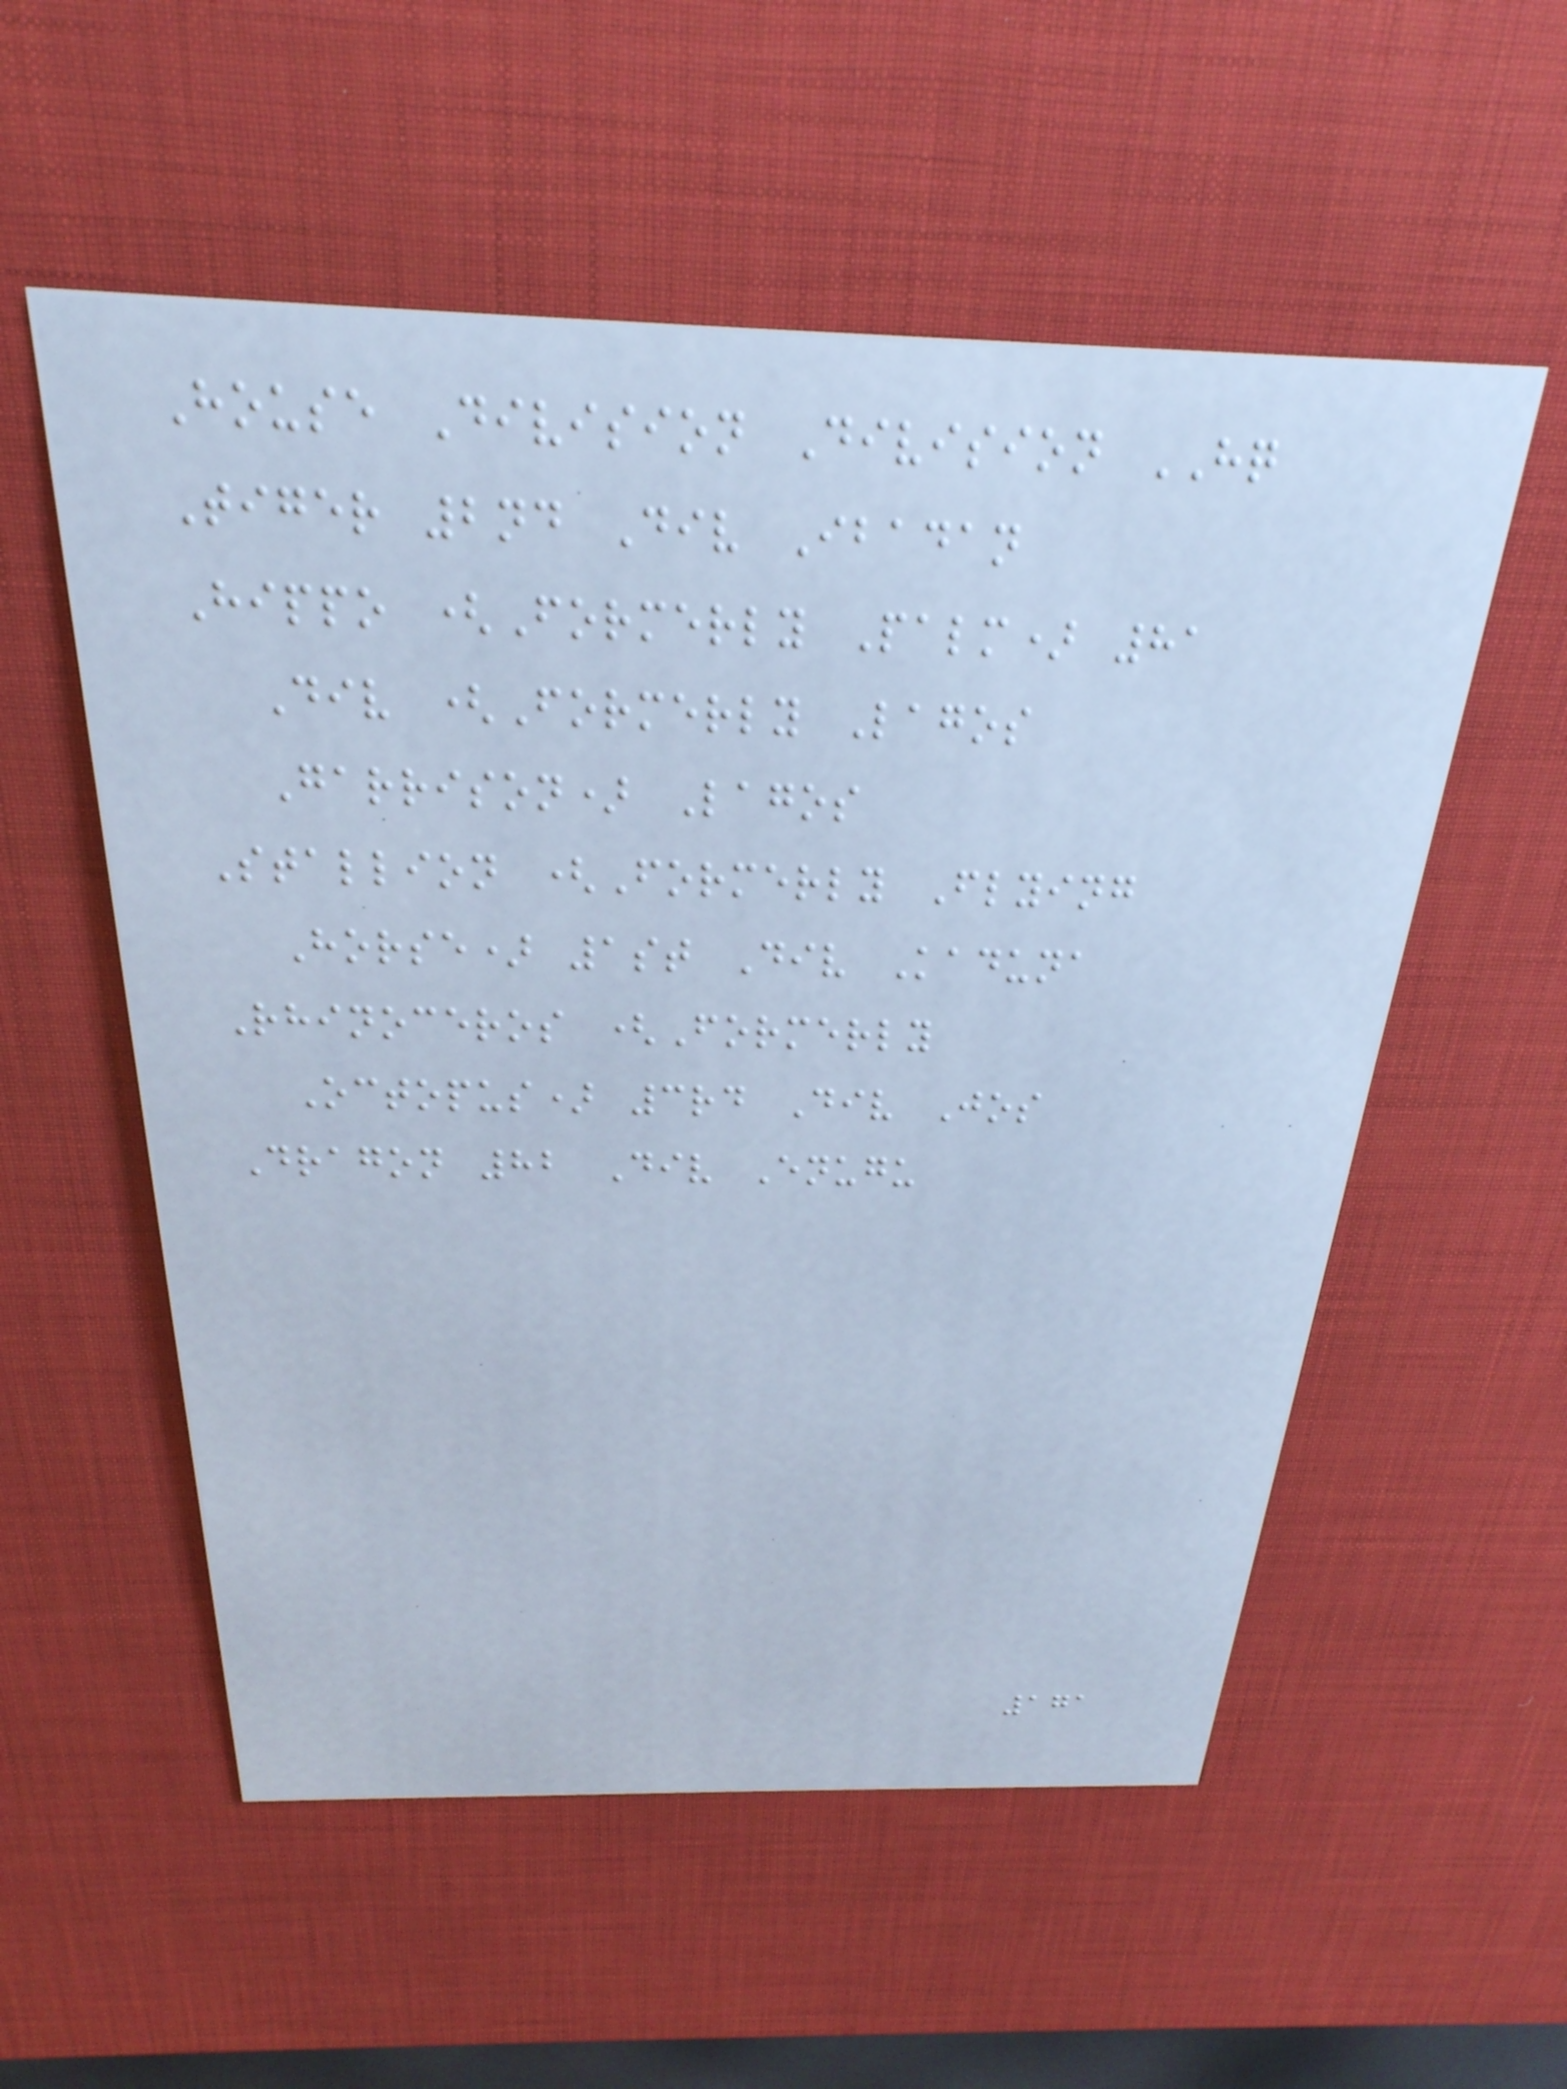House Division Division HQ
Tiger 2nd Div Ibadan
Hippo (Formerly Palm) 81
Div (Formerly Lagos
Garrison) Lagos
Stallion (Formerly Flying
Horse) 1st Div Kaduna
Rhinoceros (Formerly
Octopus) 3rd Div Jos
Dragon 82 Div Enugu
171
